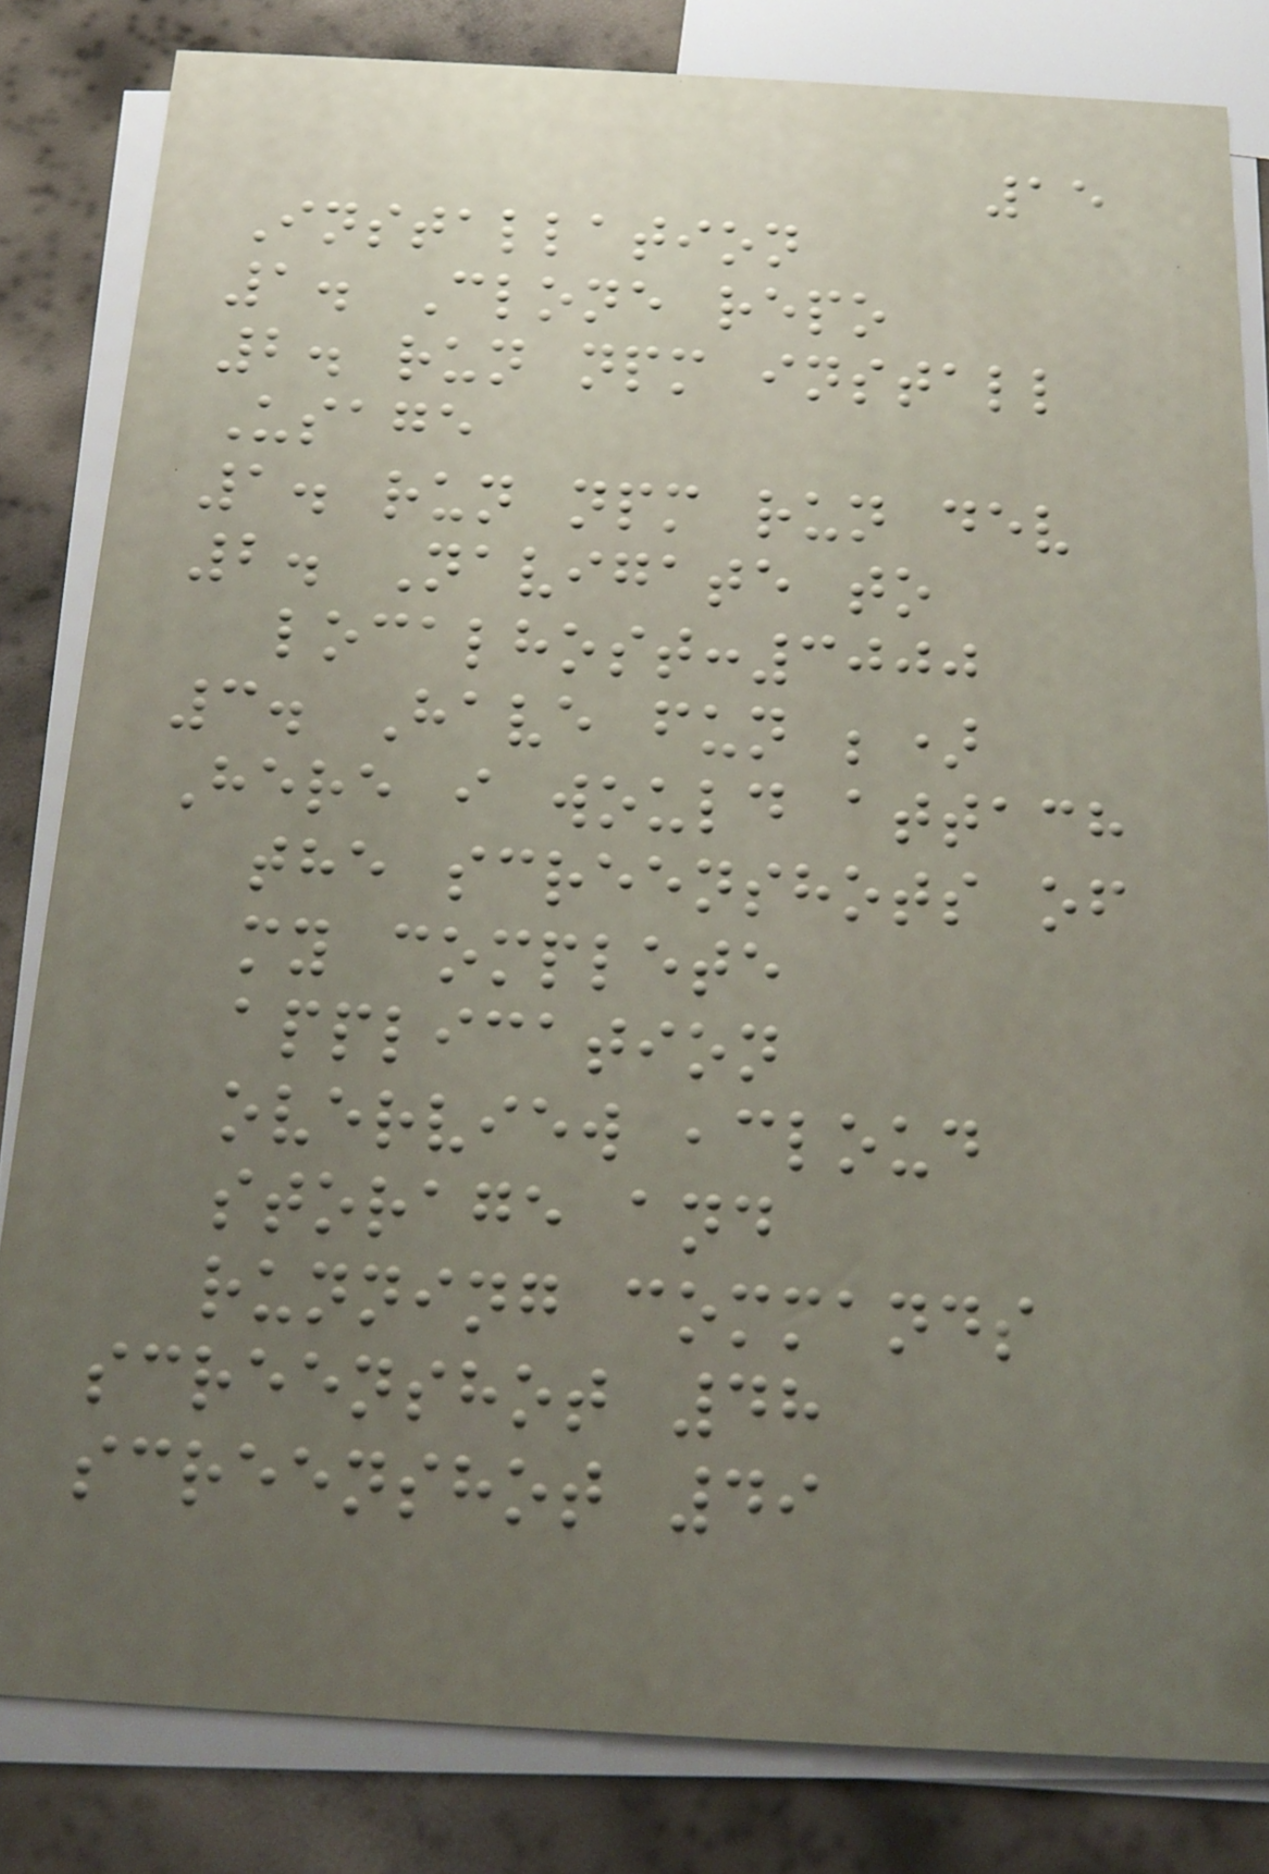15
Installation
1. Clone repo
2. run npm install
Usage
1. run npm run dev
2. Navigate to
localhost:3000
3. Have fun ;)
Here i would attach
the screenshots of
my complete
application
overview ,cloud
storage and
running commands
screenshot 48
screenshot 49
